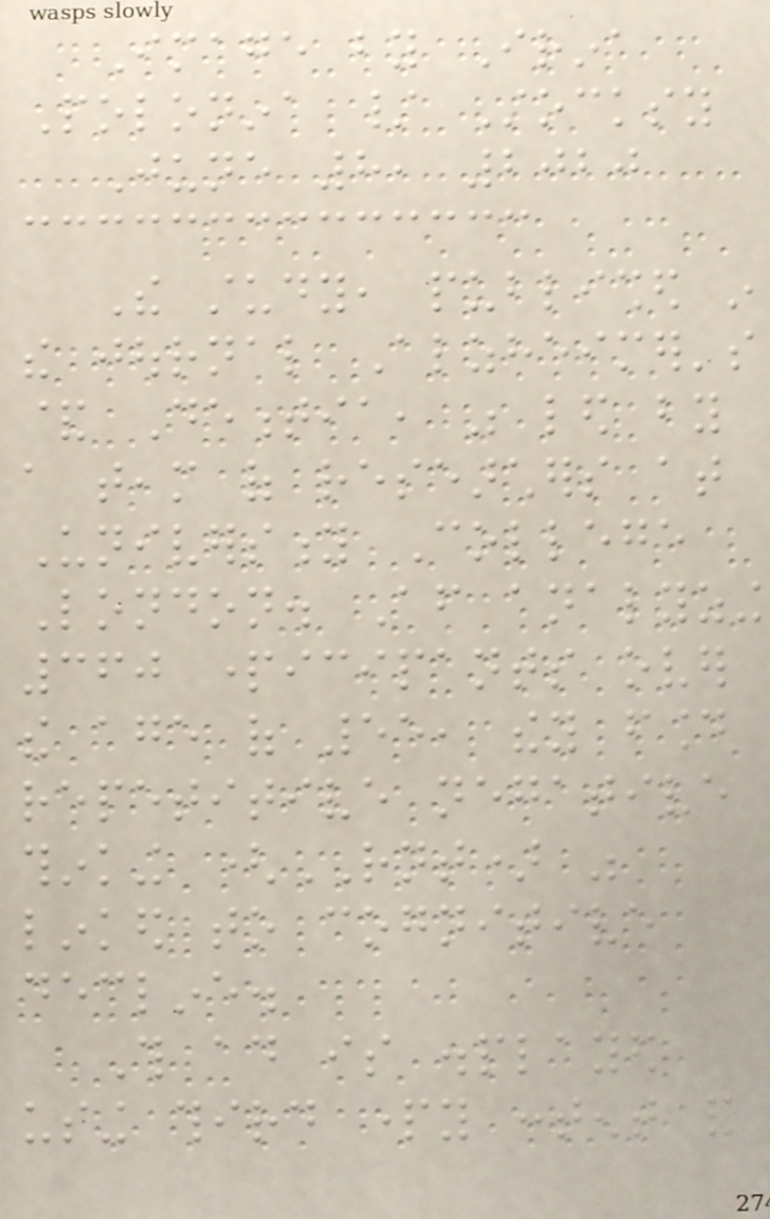Image by Irina
Polonina / Stocksy
June 8, 2020
The study, published in
the journal Alzheimer's
& Dementia, was led by
a team of researchers at
University College
London. After analyzing
360 participants over
the age of 55, they found
repetitive negative
thinking (RNT) was
linked to cognitive
decline.
This ad is displayed
using third party content and
